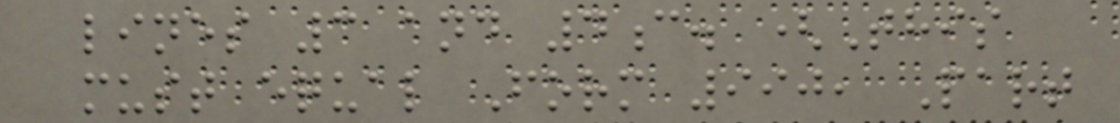lines 3 and 4c. (This
must equal Form 990, Part
